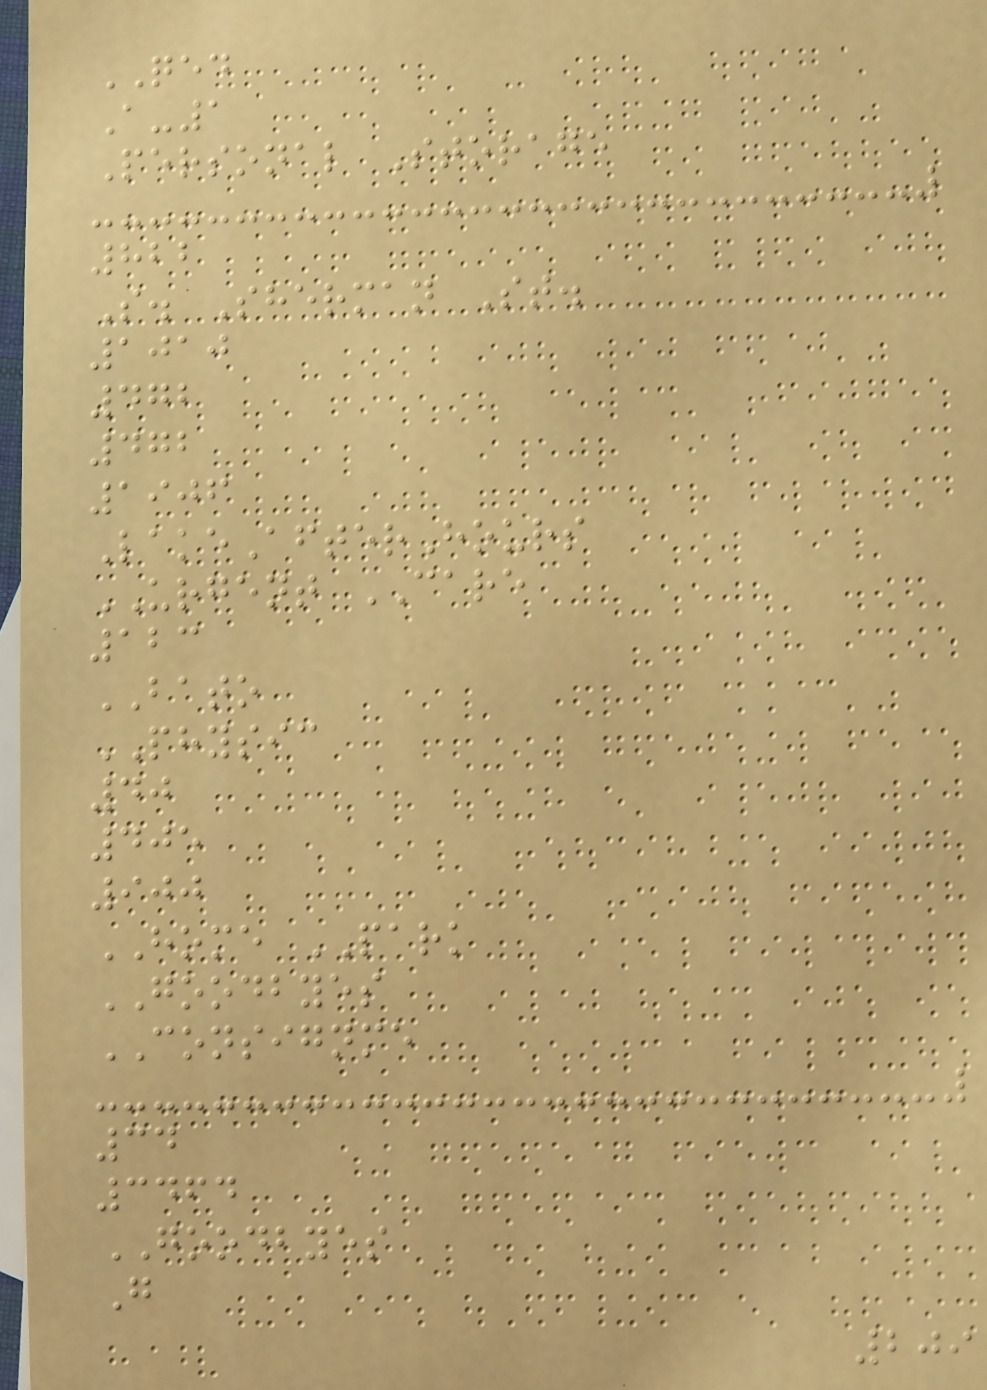QED
A-1
Personal Storage
822
S. Sherman St.
1010
472
472
1906
LakeAfterHours
URGENT CARE
123
BATO
PHYSIC
40
405
900
HOME PARK
GOODBYES
CONSIGNME
34
3464
GOODBYES
G
209
